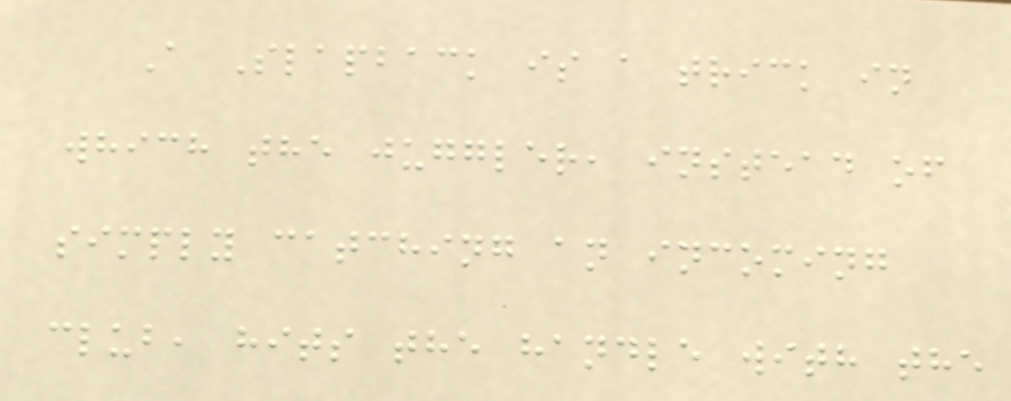A Slapback is a trick in
which the juggler, instead of
simply catching an incoming
club, hits the handle with the
